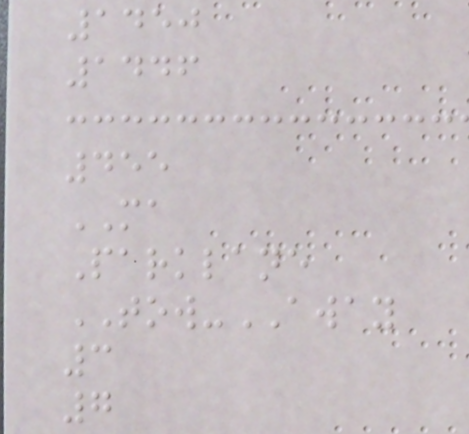1450
1446
455
MA
Parklane
TOW-AWAY
3
7
